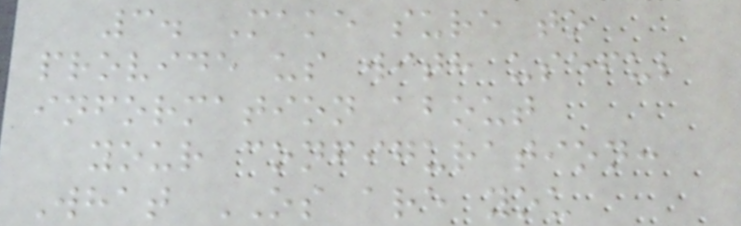3. Make sure to
provide us with useful
information about
your configuration:
What OS are you
